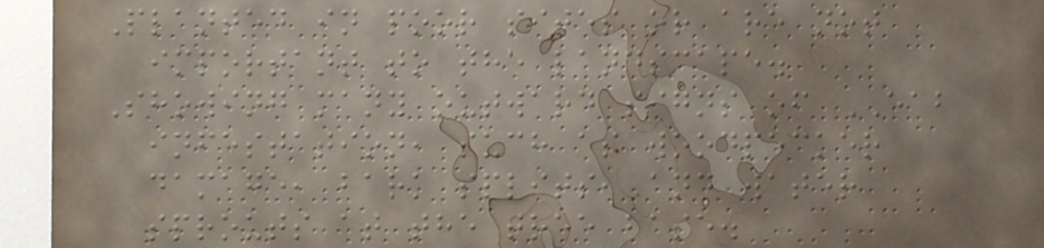Planted in poor sites or are not
important to the landscape.
Showing many outward signs of EAB
infestation, such as woodpecker
damage, bark splits, and water
sprouts at the tree base.
